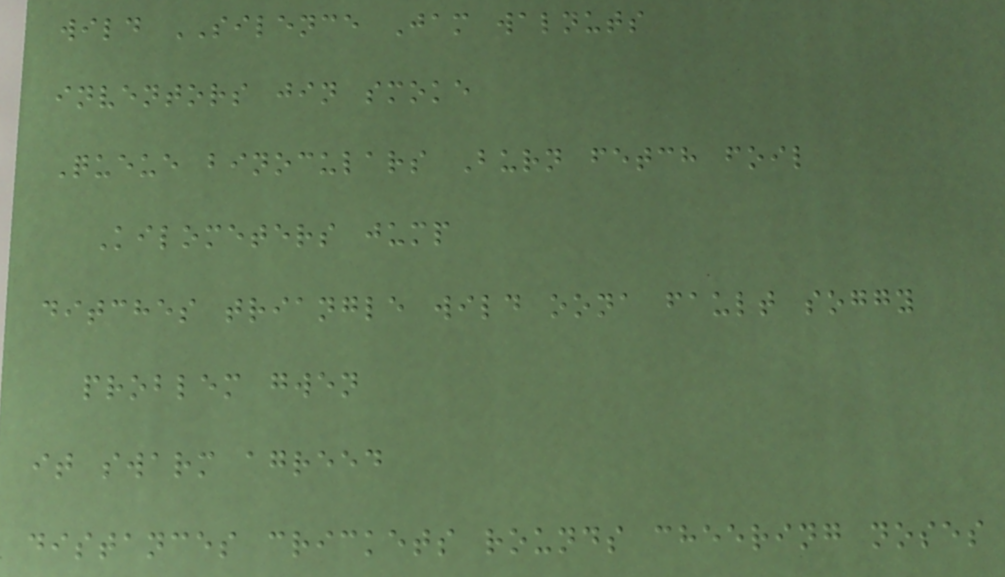wild SILENCE Jam walnuts
inventors jin smoke
Queue binoculars Burn fetch foil
Kilometers jump
ditches triangle wild oona fault soggy
problem gwen
it swarm agreed
distances crickets rounds cheering noses
